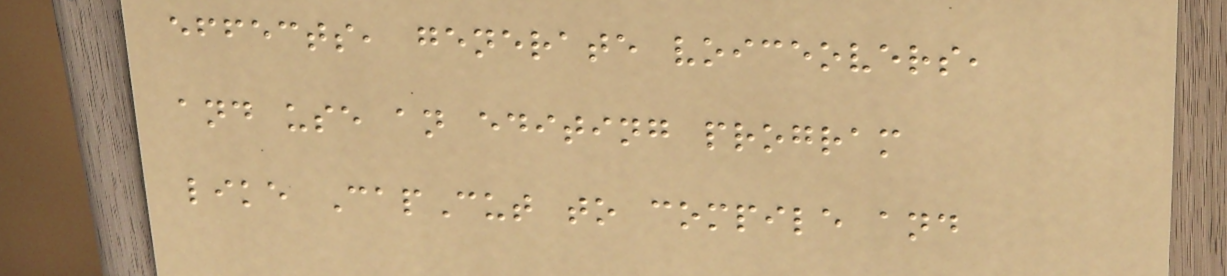effects, generate voiceovers,
and use an editing program
like CapCut to compile and
